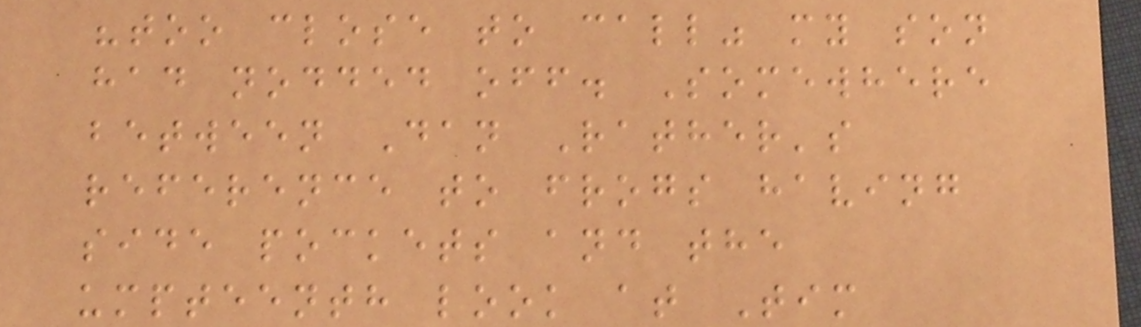"too close to call" my son
had nodded off. Somewhere
between Dan Rather's
reference to frogs having
side pockets and the
umpteenth look at Tim
